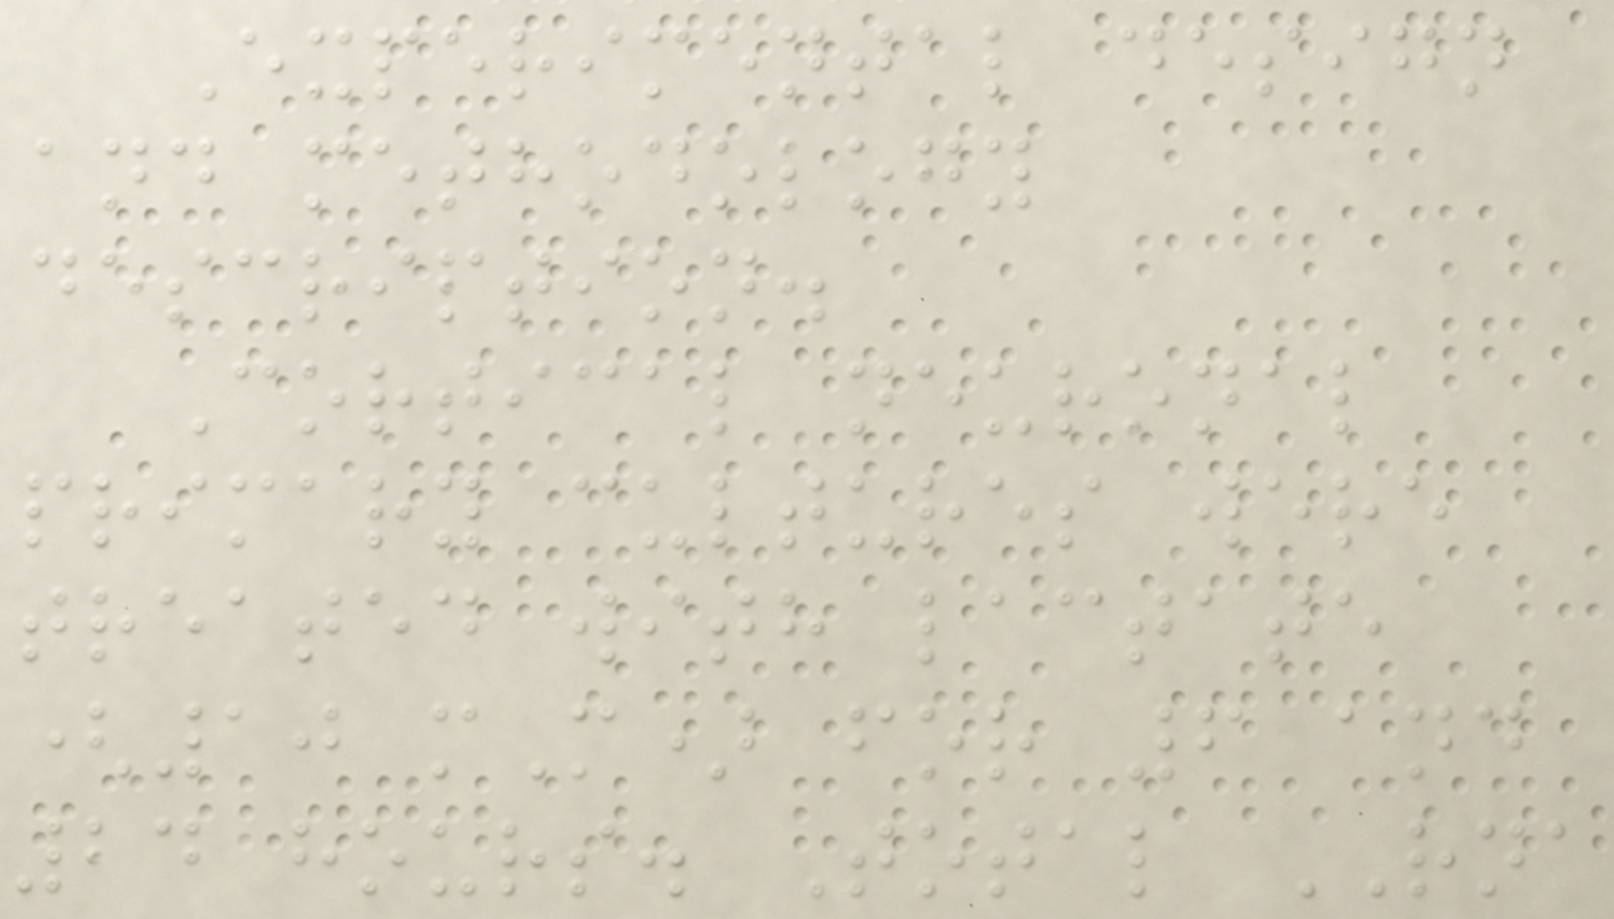Experimental design
and methodology
description.
Cortical neuronal
primary cultures were
treated with lactate
(10 mM) for 6 and
24 hours. Total RNA
